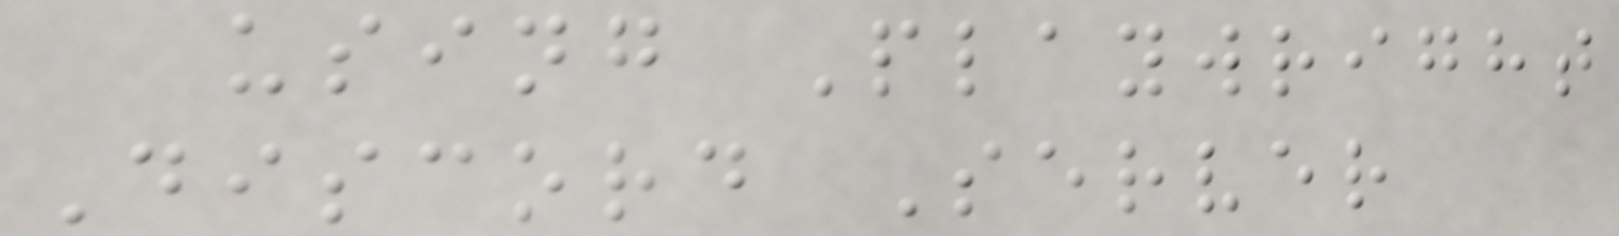using Playwright
Discord Server
